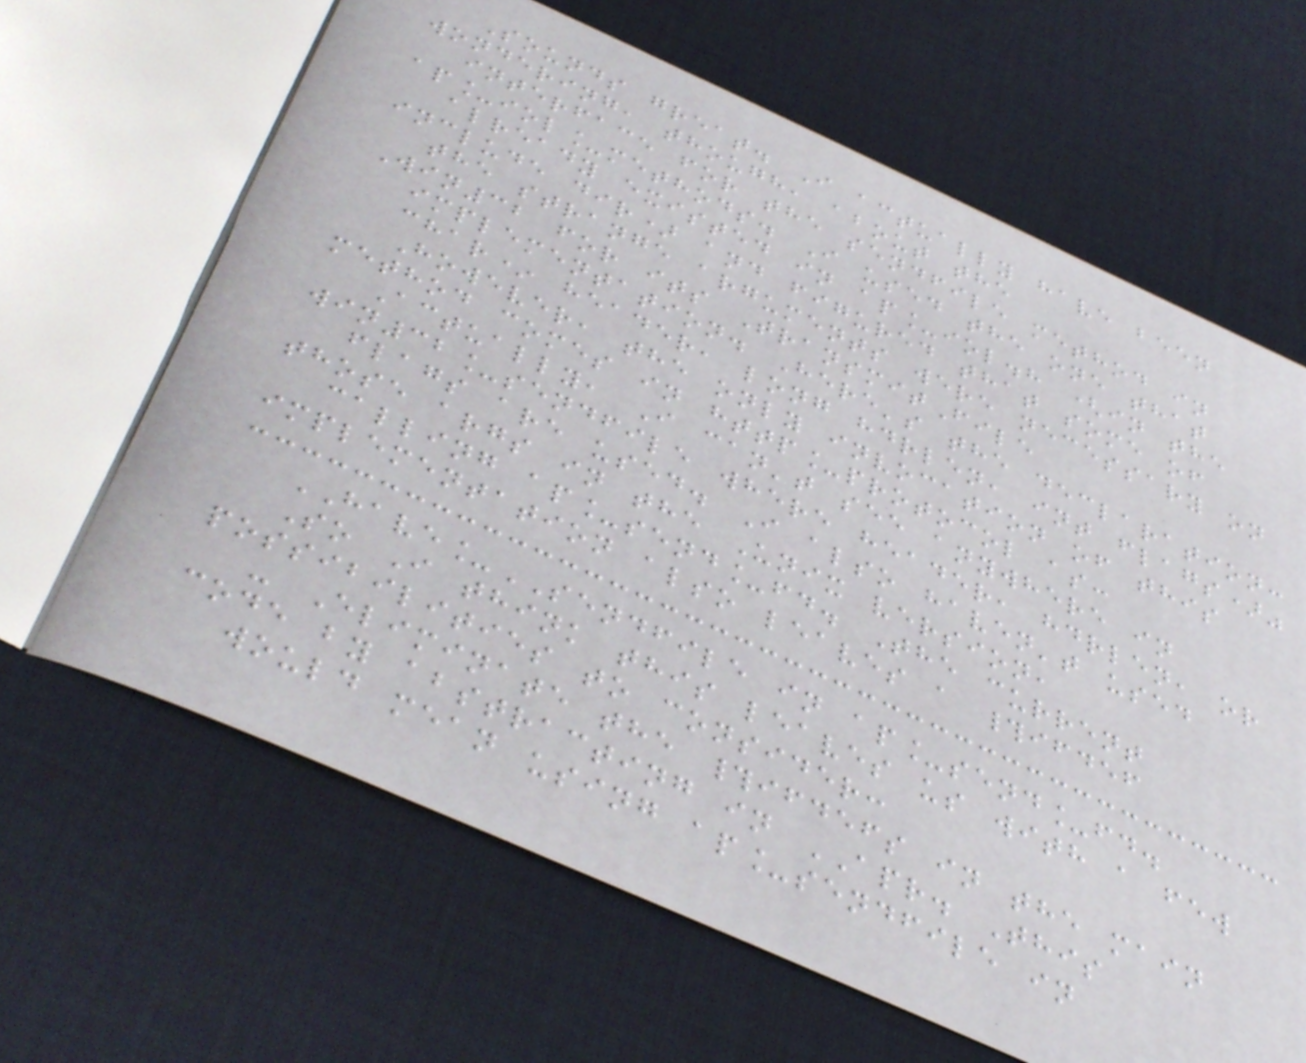Sounds great. I actually have been
wondering, though, about the
interface for the sendfile method in
ap_iol_methods. I used the one that
already existed in ap_iol.h (in the
include dir) and figured that some of
the strange arguments were necessary on
Win32 for its TransmitFile
implementation. Here's the declaration:
char* header, long hdrlen, int flags)"
However, the only invocation of this
method comes in http_protocol as:
Actually, I can't see anywhere in
win32_sendfile where header, hdrlen, or
flags are used. I also haven't used
those args in the Unix version,
calling ap_send_fd. The current
implementation also leaves a #ifdef
HAVE_SENDFILE in ap_send_fd.
So I think this leaves us with a few
possibilities to consider:
- Eliminate the #ifdefs in the main
code by abstracting in APR. This
would mean using ap_sendfile in
